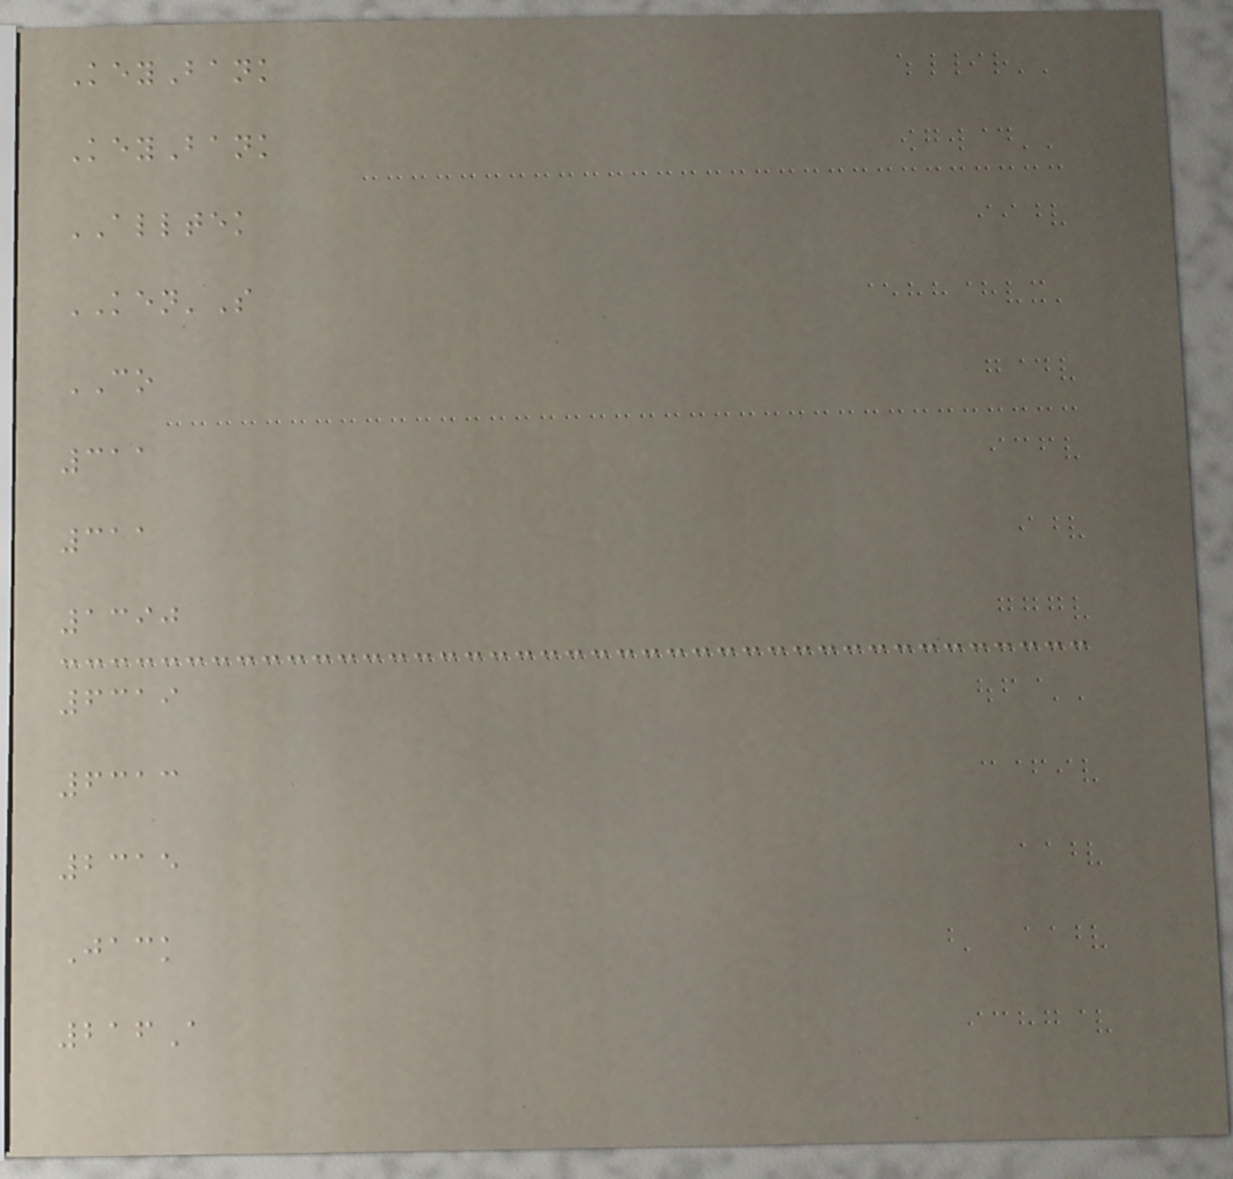KeyBank
KeyBank
ALLTEK
KEN'S
CO
311
311
1390
6319
6313
2315
Jack
216A
